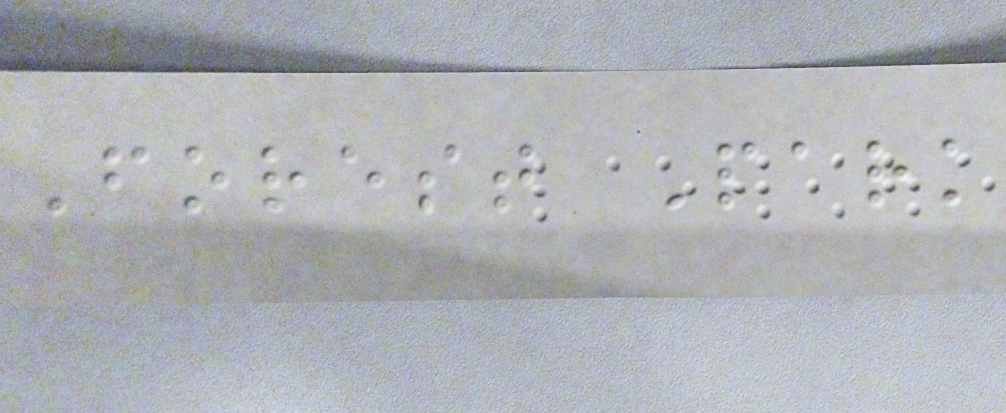Forest Park
